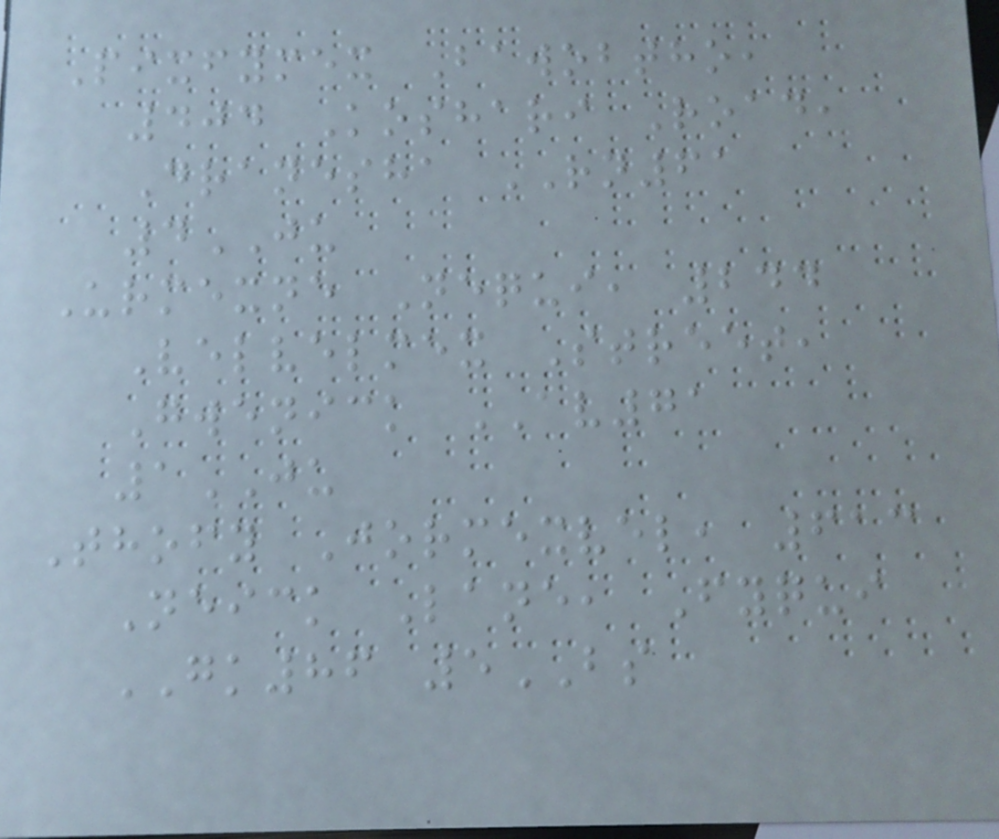Pixfymex Bawobtho,
404 Koshari Road,
Dranesha RN61
4JU
Urmexne Nequi, 244
Velvelmex Street,
Gwenick AV71
1JU
Thofy Jormexvel, 613
Neick Lane, Fyqui
GK86 5BS
